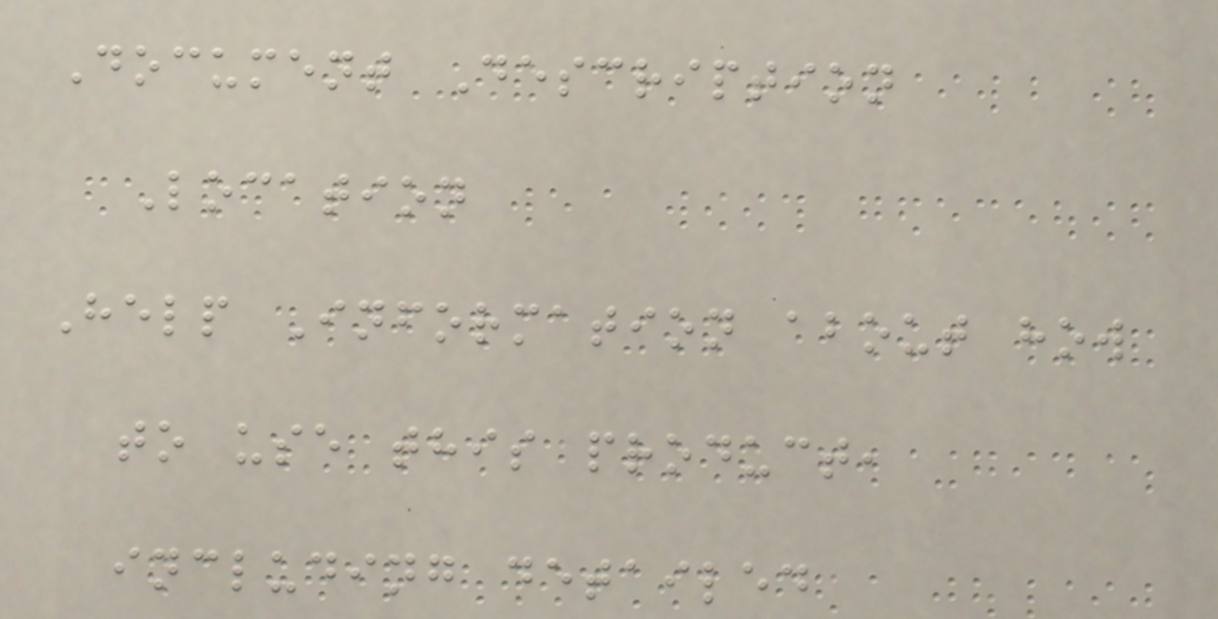Document Description
Location
Help Information about how
to use this product,
including detailed
